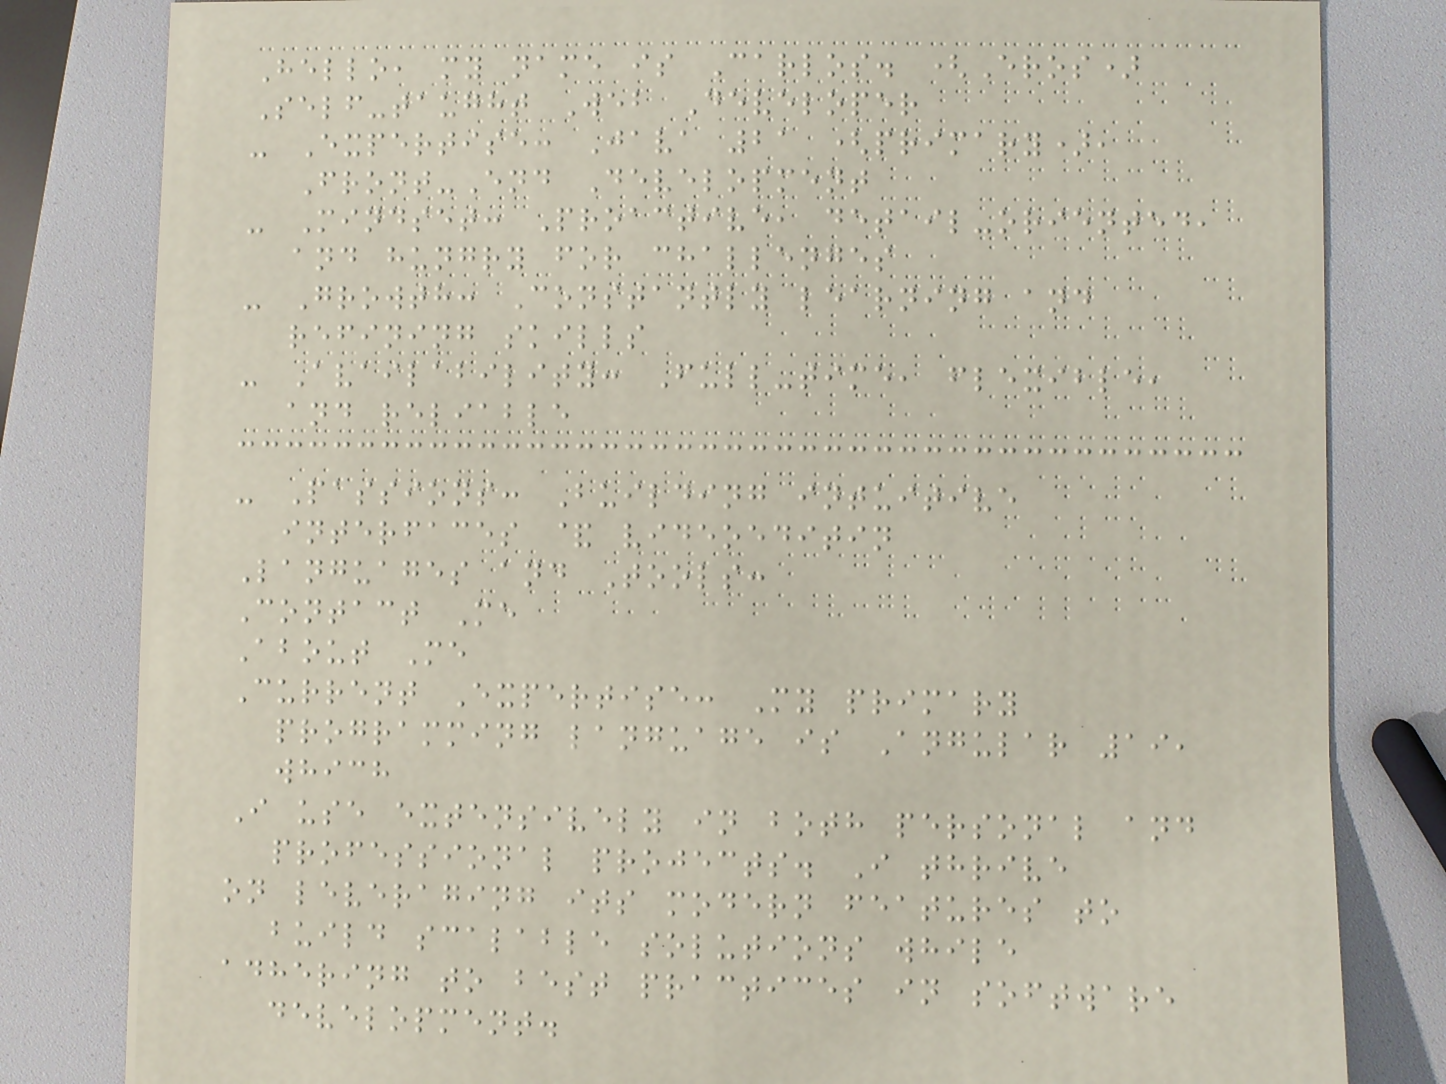Hello, my name is Carlos. (Eros)
Self-taught Web Developer
- Expertise: Java 21 (primary),
Front-End Development
- Mindset: Proactive, detail-oriented,
and hungry for challenges
- Growth: Constantly learning and
refining skills
- Availability: Full-time, flexible,
and reliable
- Passions: Building intuitive
interfaces & videoeditin
Languages and Tools:
Contact Me
About Me
Current Expertise: My primary
programming language is Angular 19,
which
I use extensively in both personal and
professional projects. I thrive
on leveraging its modern features to
build scalable solutions while
adhering to best practices in software
development.
